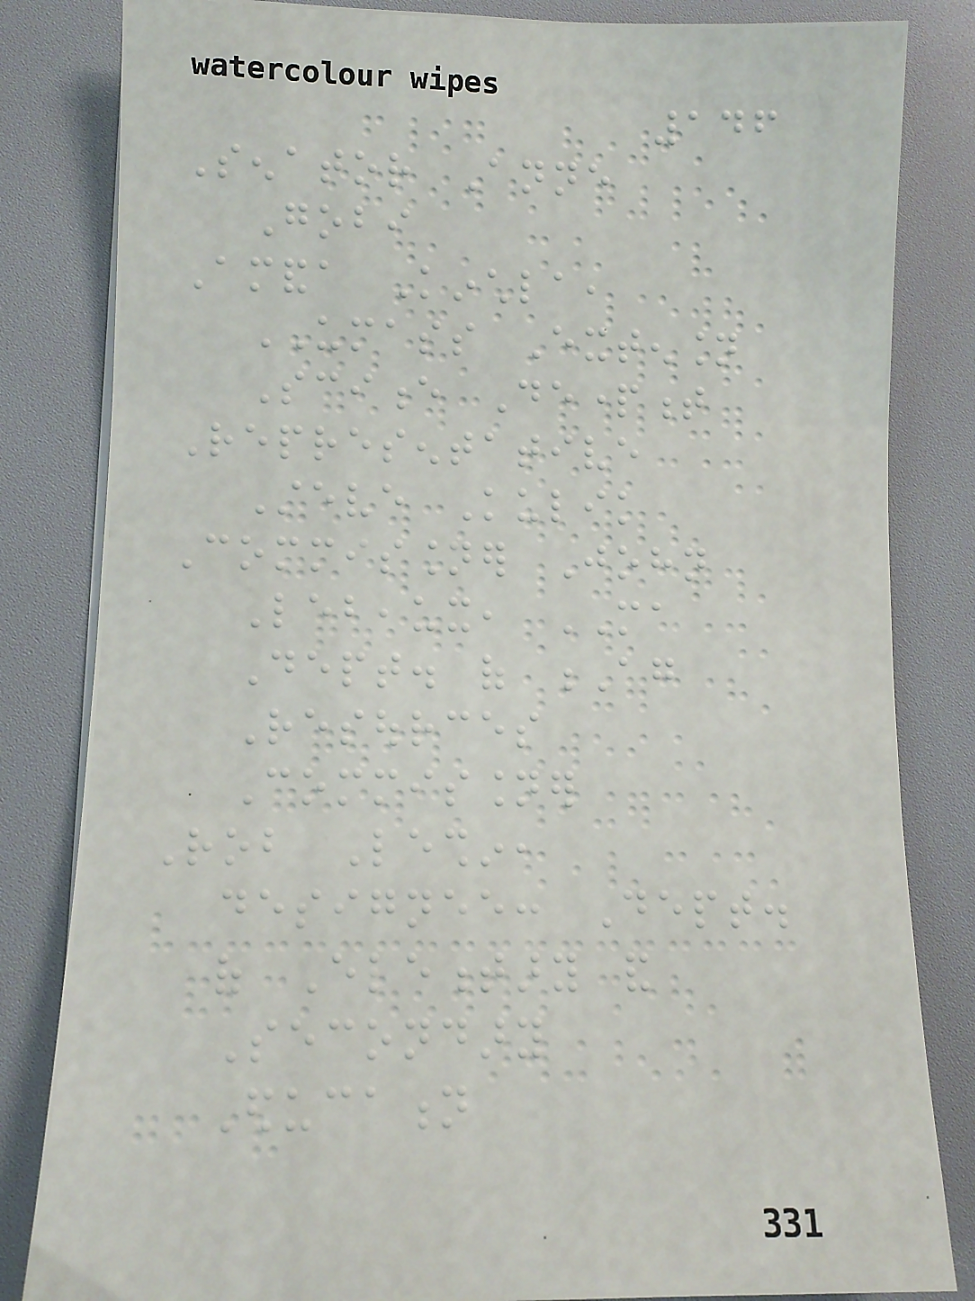146
Senator Anne
Gobi
Amanda Kinchla,
UMASS Extension
Science Department
Representative
Steve Kulik
Commissioner John
Lebeaux, MA
Dept. of Ag
Resources
Commissioner
Rob Leshin,
designee: Dept.
of Elementary and
Secondary
Education
